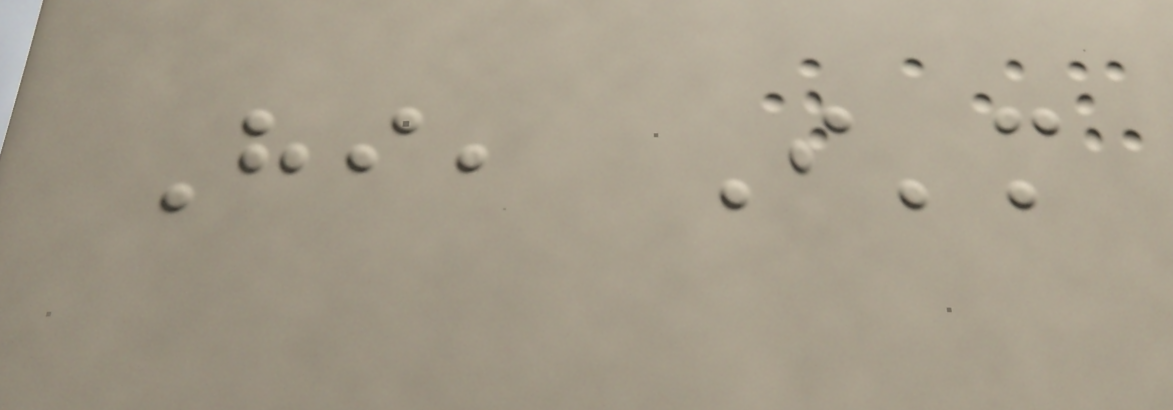Hi, I'm
